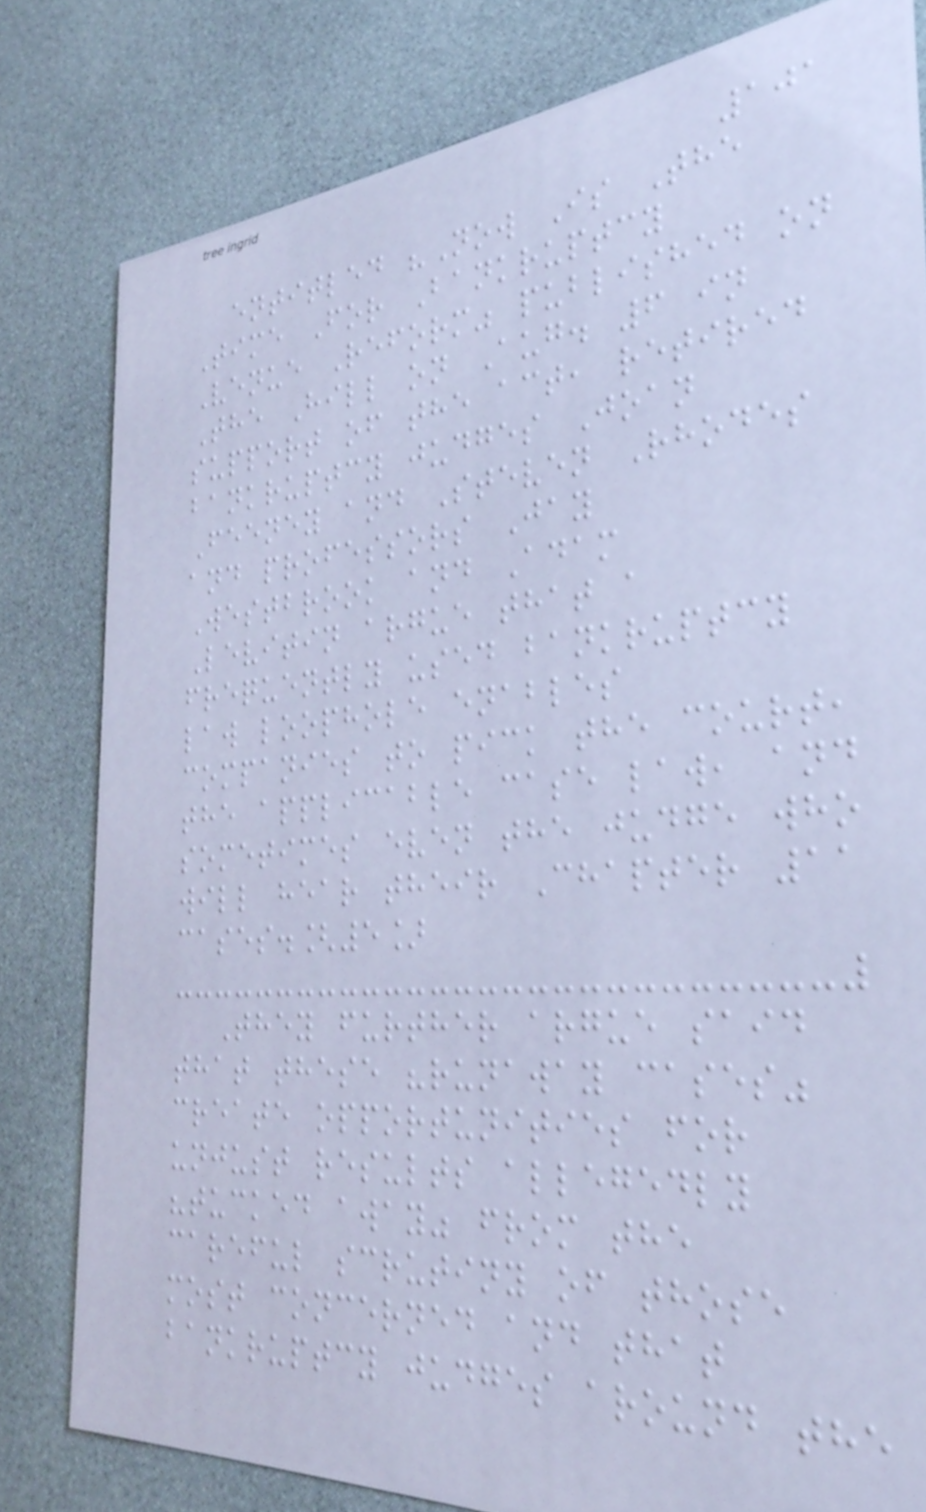101
entitled "Now Is The
Time For Bankruptcy
Venue Reform" published on
The Hill on Aug. 6 in
support of the act, retired
bankruptcy judges Joan
Feeney and Steven Rhodes
and professors Jay
Westbrook and Adam
Levitin argue that a
frequently used bankruptcy
law loophole enables
companies to pick the court,
the applicable case law, and
sometimes even the judge who
will hear their Chapter 11
cases.[5]
They further argue said
that these "runaway cases"
create opportunities for
unjust results allegedly
"tucked away" from the
careful scrutiny of those
most concerned and that
bankruptcy judges around the
